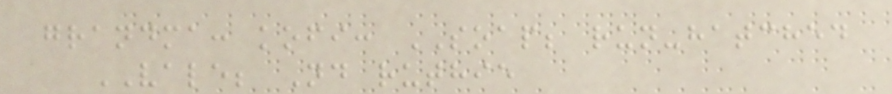grandma: kofi: SOAP; run-hatched
VALE; Nd ruthie
